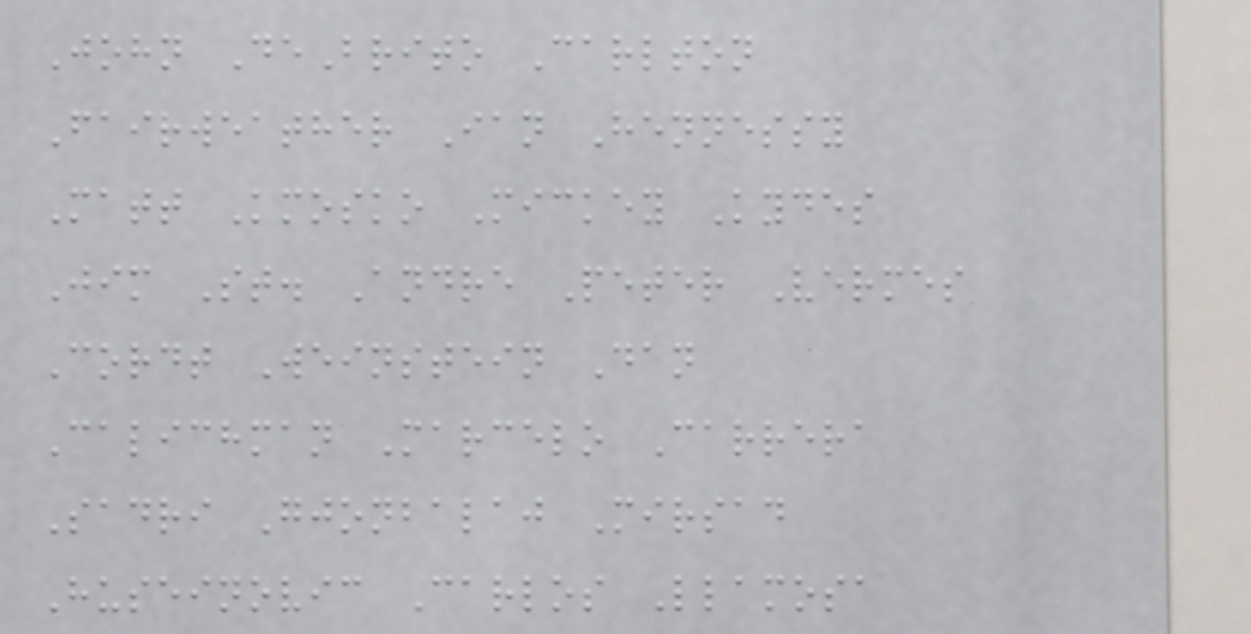John DeBrito Carlton
Fairweather Ian Hennessy
Matt Kmosko Mickey Kydes
Jim St. Andre Peter Vermes
Cordt Weinstein Dan
Calichman Marcelo Carrera
Sadri Gjonbalaj Mirsad
Huseinovic Carlos Llamosa
